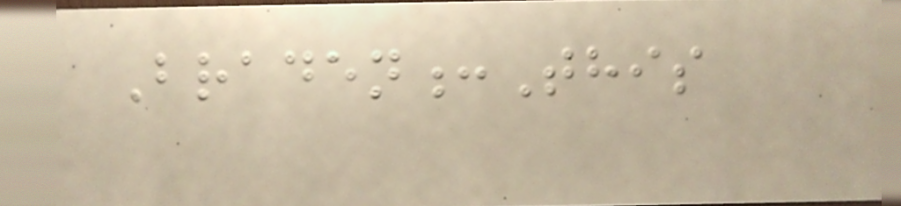Braden:This
